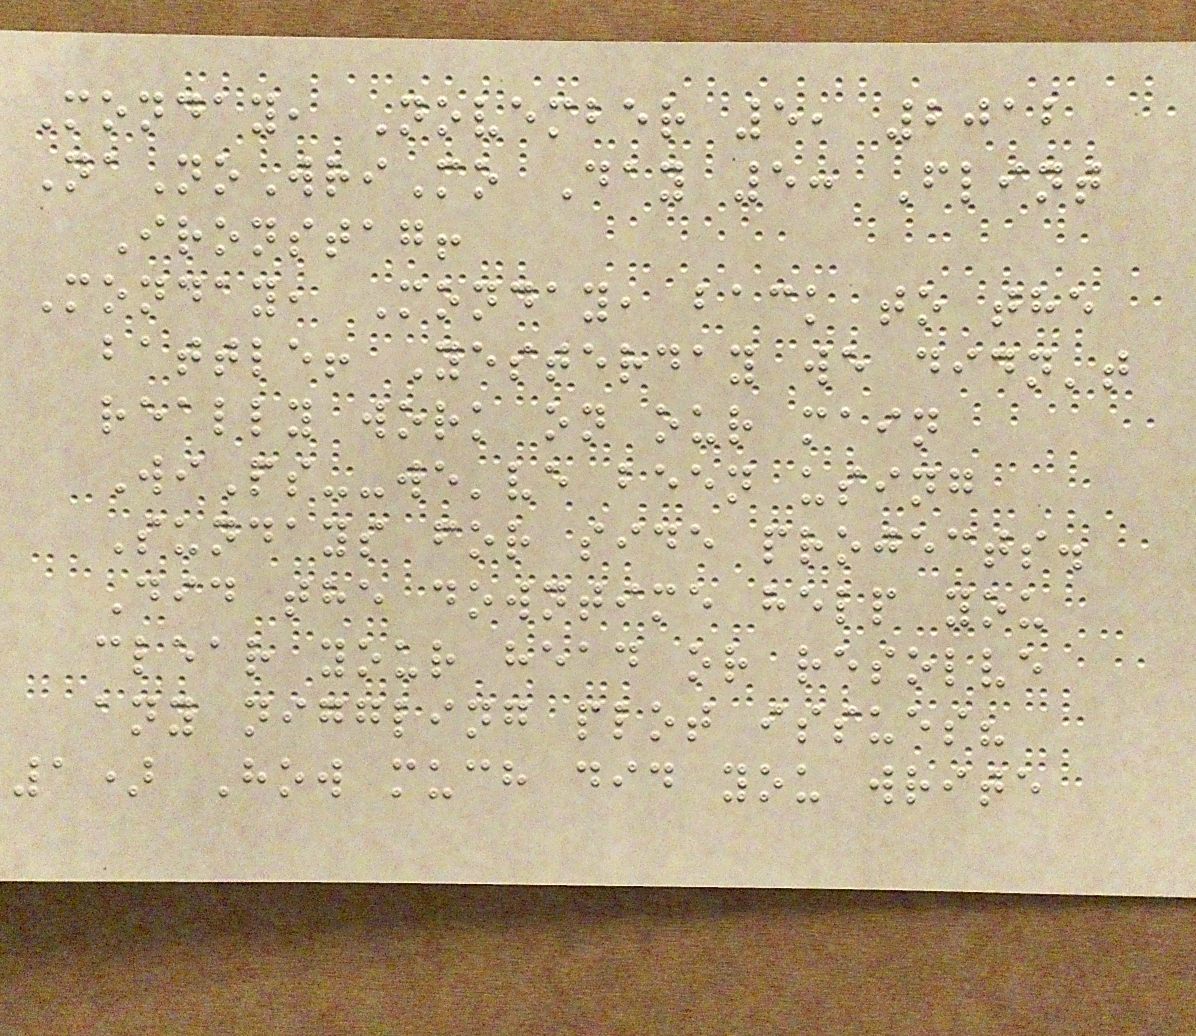Monday, November 5, 2012
NaNoWriMo Day 5: Flint
Ironstag!
Monday, Monday, back to the
battle! Yesterday we didn't
really work on our main
WiPs--we've been using
Sundays for side projects.
Did the downtime help you
clear your head or resolve
any niggling plot issues?
1) How much did you write
